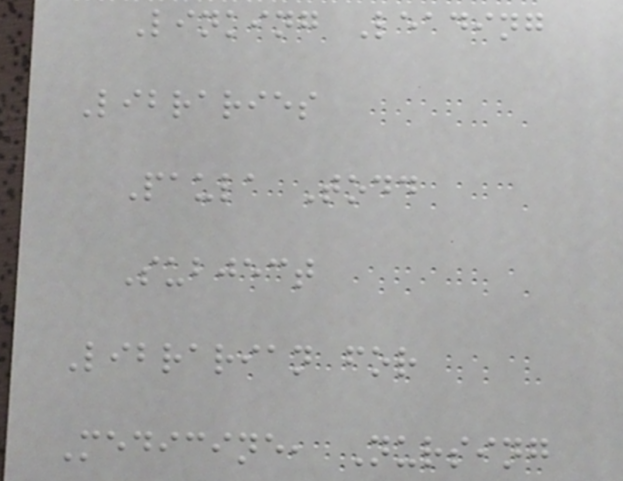Linking Leading
Libraries
Paula Todd
Subject
Librarian for
Medicine, Nursing
